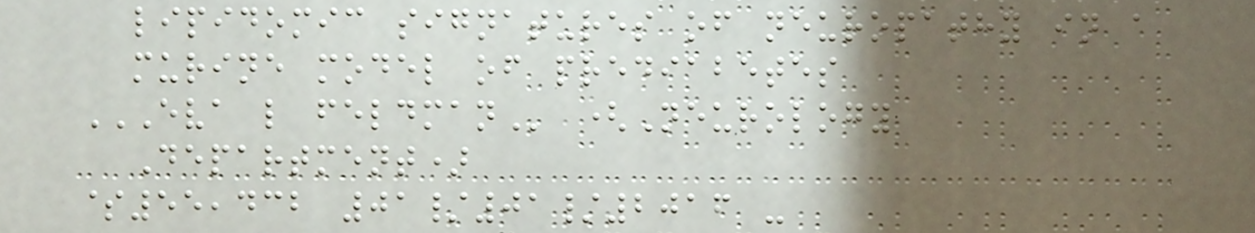lipidomic signatures of neuropathy in a
murine model of prediabetes
EVA L FELDMAN (Neurology
Department)
$55,432 01/01/2016 -
